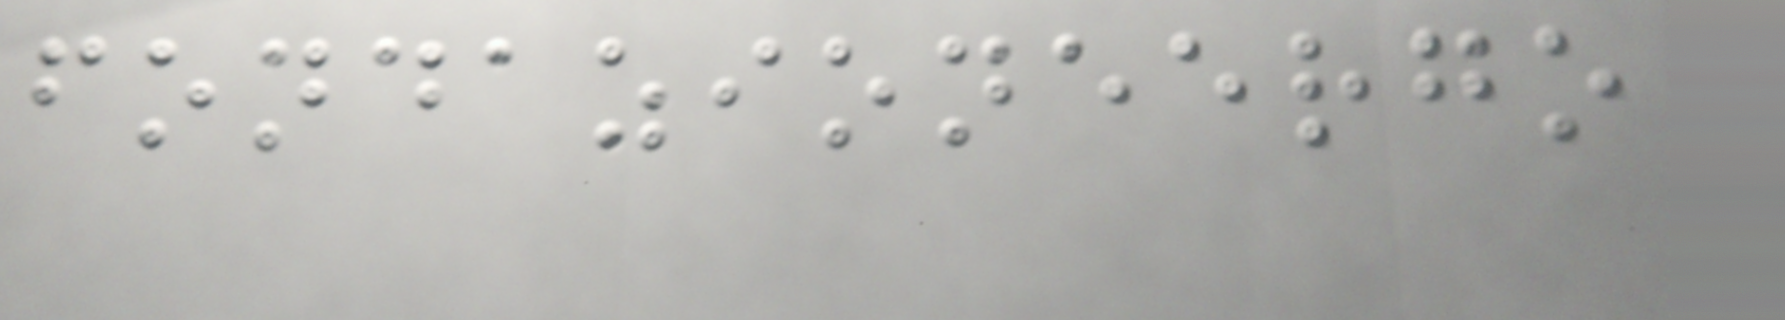fondazioneergo
